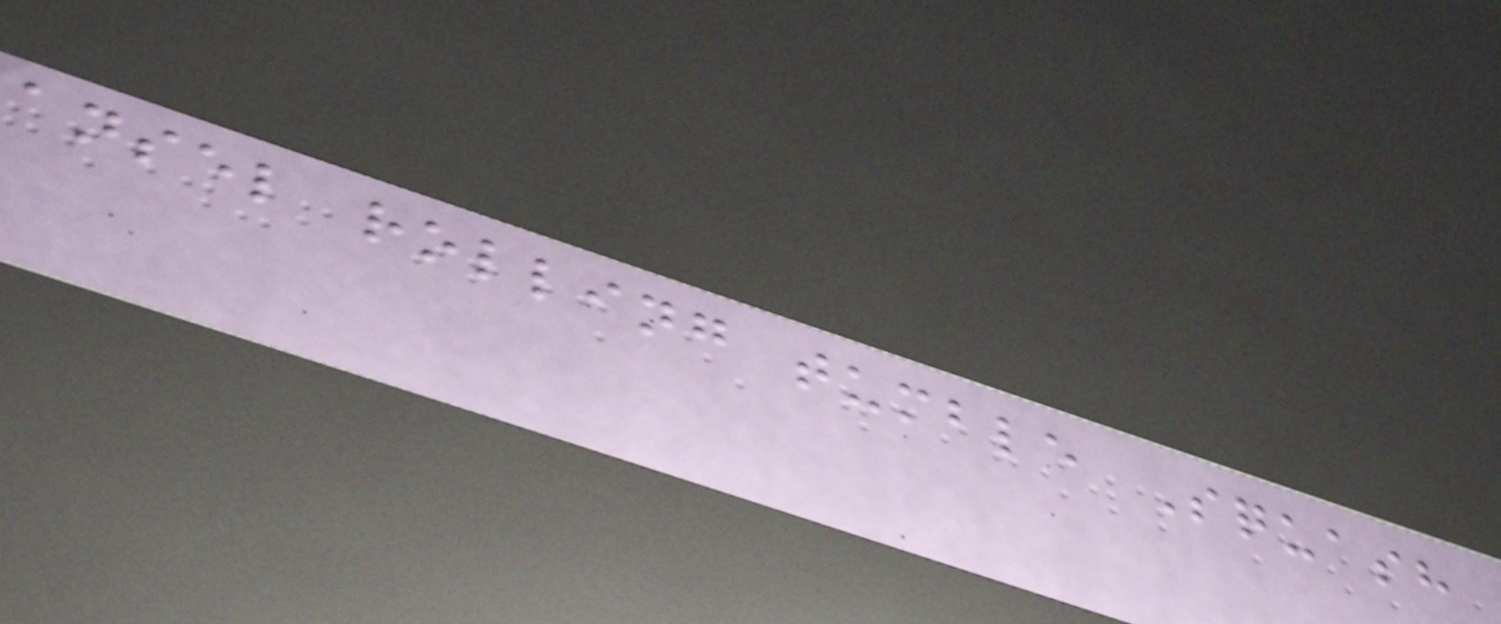ansel rolling tumble Squash
